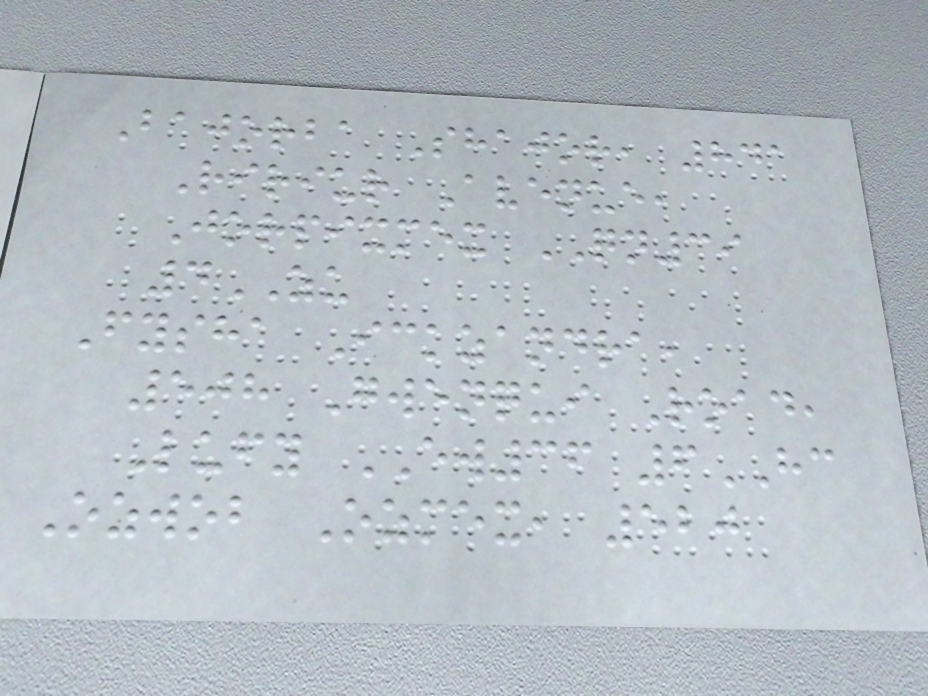Bajorba Shajor, 841
Ririur Avenue,
Jorpixmex QN39
4ZU
Fysha Ickzandra,
508 Gwenqui Road,
Lufy EW36 6HC
Ozwob Ozmex, 520
